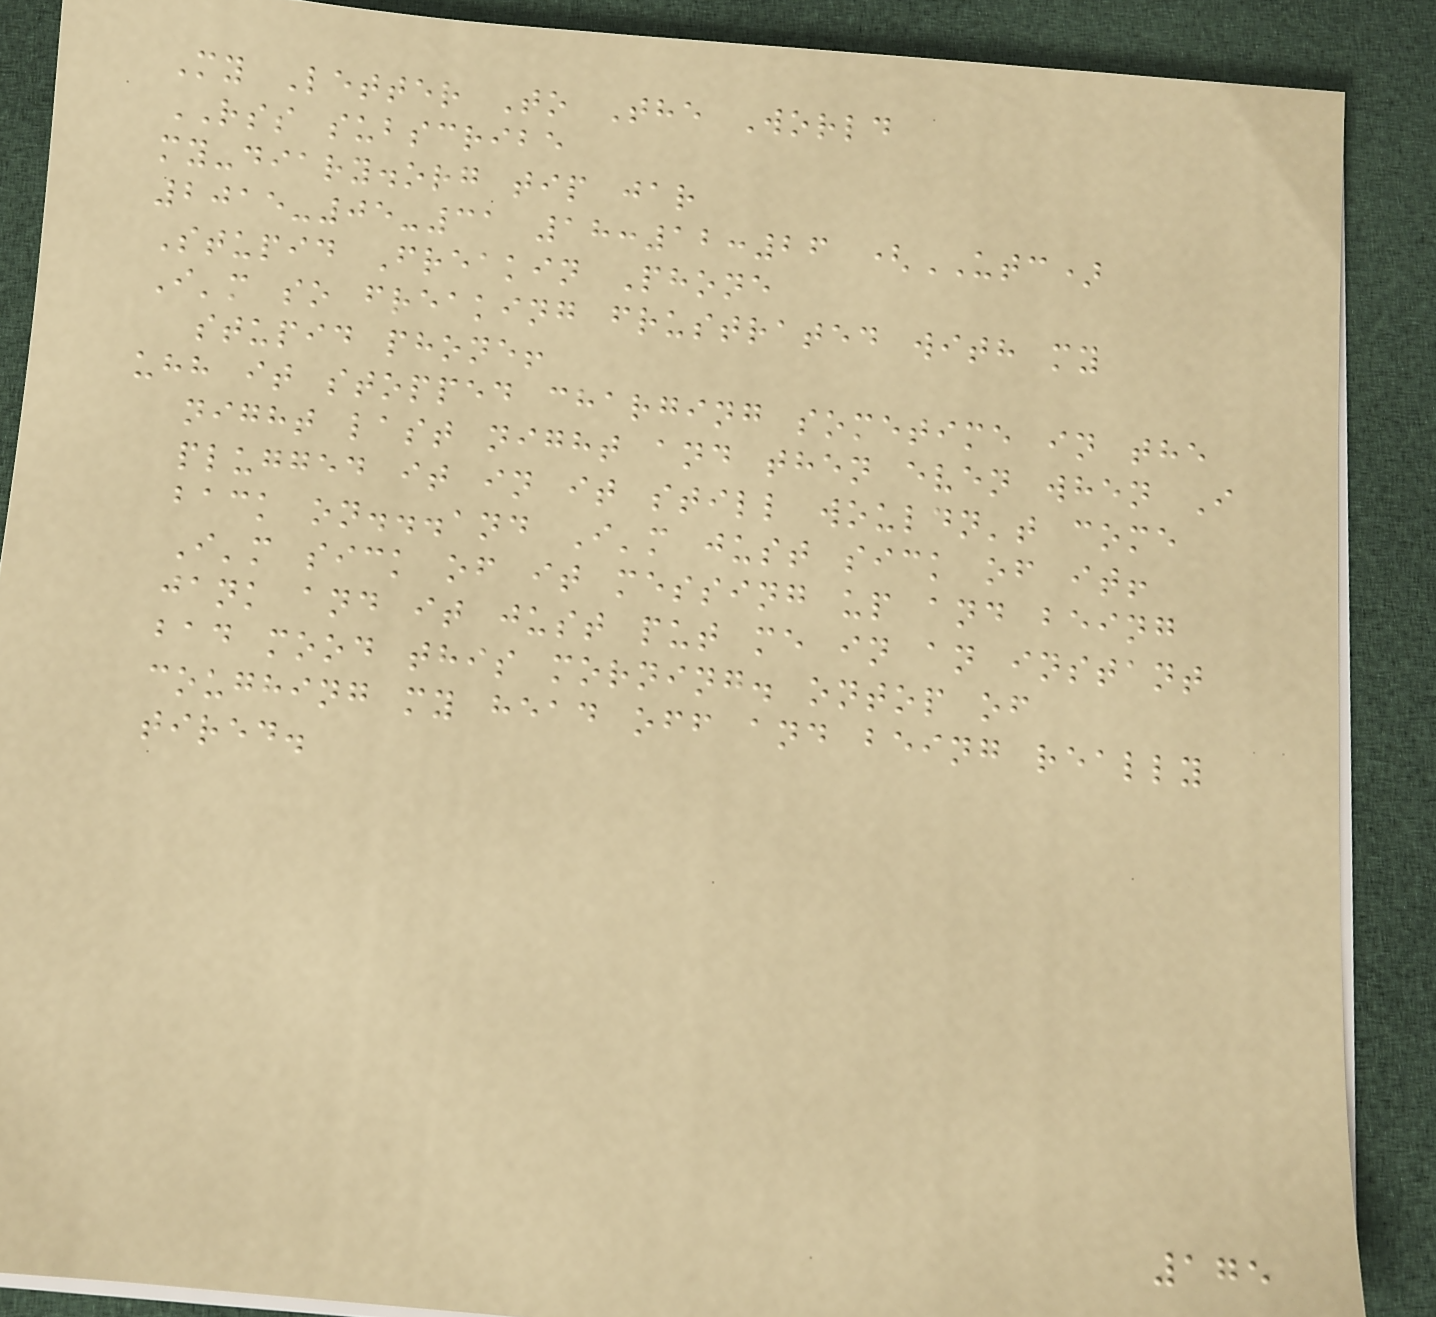My Letter To The World
RSS subscribe
my-diary.org tip jar
2015-05-31 18:12:26 (UTC)
Stupid Freakin Phone
I'm so freaking frustrated with my
stupid phone!
uhh it stopped charging sometime in the
night last night and then even when I
plugged it in it still wouldn't come
back on...and I'm just sick of it!
I'm sick of it messing up and being
jank and it just put me in an instant
bad mood this morning. ontop of
coughing my head off and being really
tired.
175
